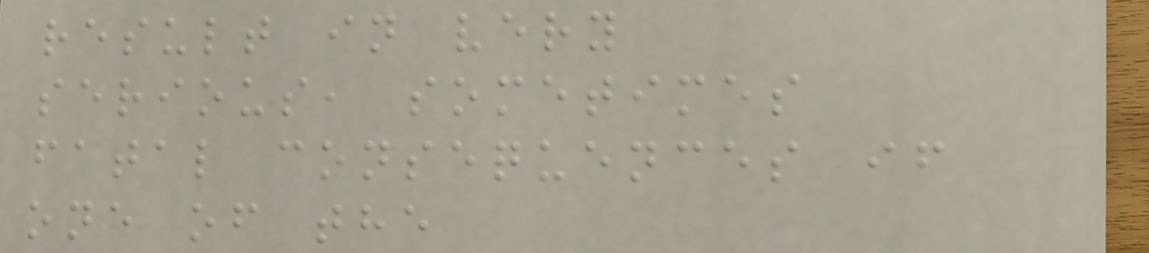result in very
serious, sometimes
fatal consequences if
one of the
